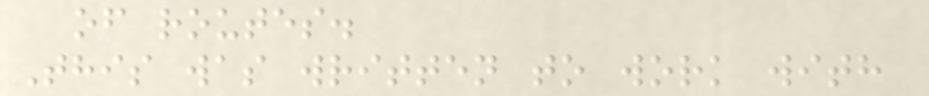of routes.
This was written to work with
